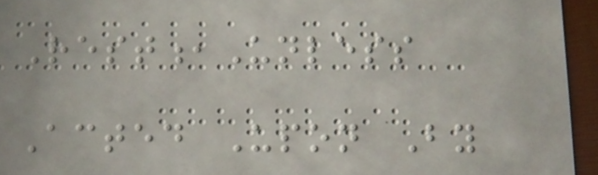Rest,Unless
Acted Upon By
